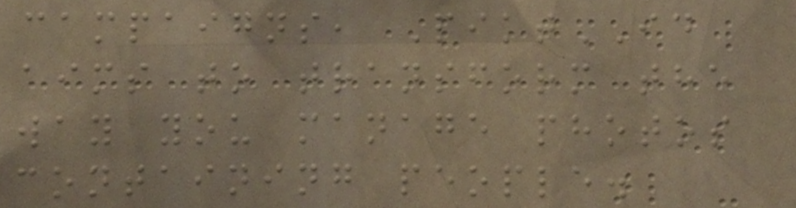campaigns, PiktID
aims to transform the
way you manage photos
containing people.
